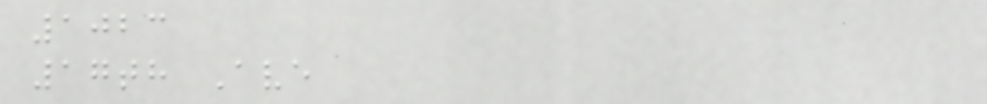1023
17th Ave
